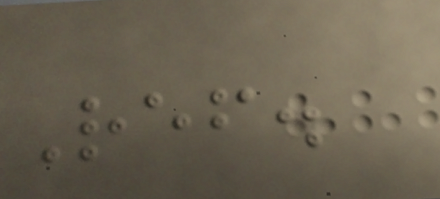Ref.
